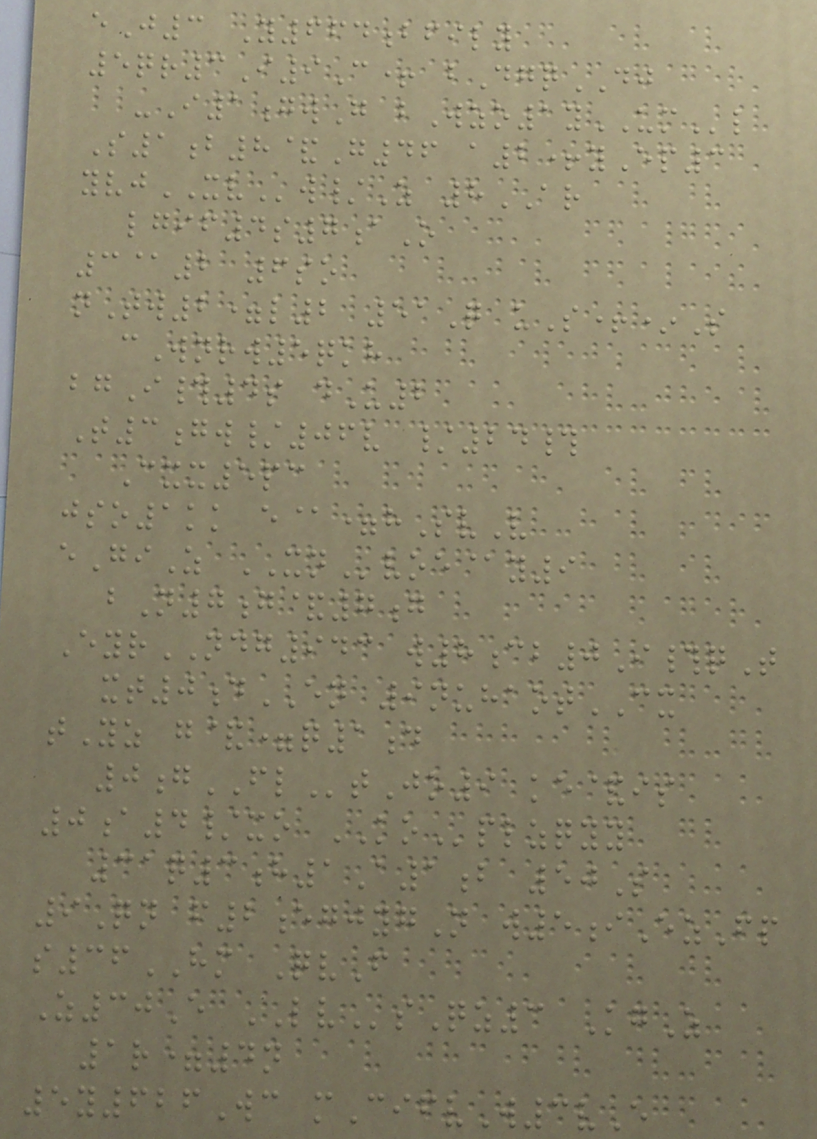eJ3 Y664bfily
5qr3I9C+ bDgqDJ
-I1gwG bWzo1yUMl
S1b8&G46 a2+yEp3
yvjXVw/Z 8AR
lgif4s7aO
3@2 6so
nTw2=l2 51Q uS+*S
cWnrw5qkh
bgI#4s dU2
T3gw/06v /24#
Cxx5pc
jso1kk e@=hSvV
eGiZ XNvoe@y9
bN7g&7g
EyrNDG943 w8cb0I#qT
xt0dEN 9nuhaotCX
tYz g&=q1d
0gFLtJo9 ke&is
0a4/xo KOplzqyy
31q3h1A1b 50S
9Qn f2egjygN w5iEzFp
s36HM QvF
Z30E LVsQz3 KgZ
1r=4n
5y626Wc mCifvW3vE
